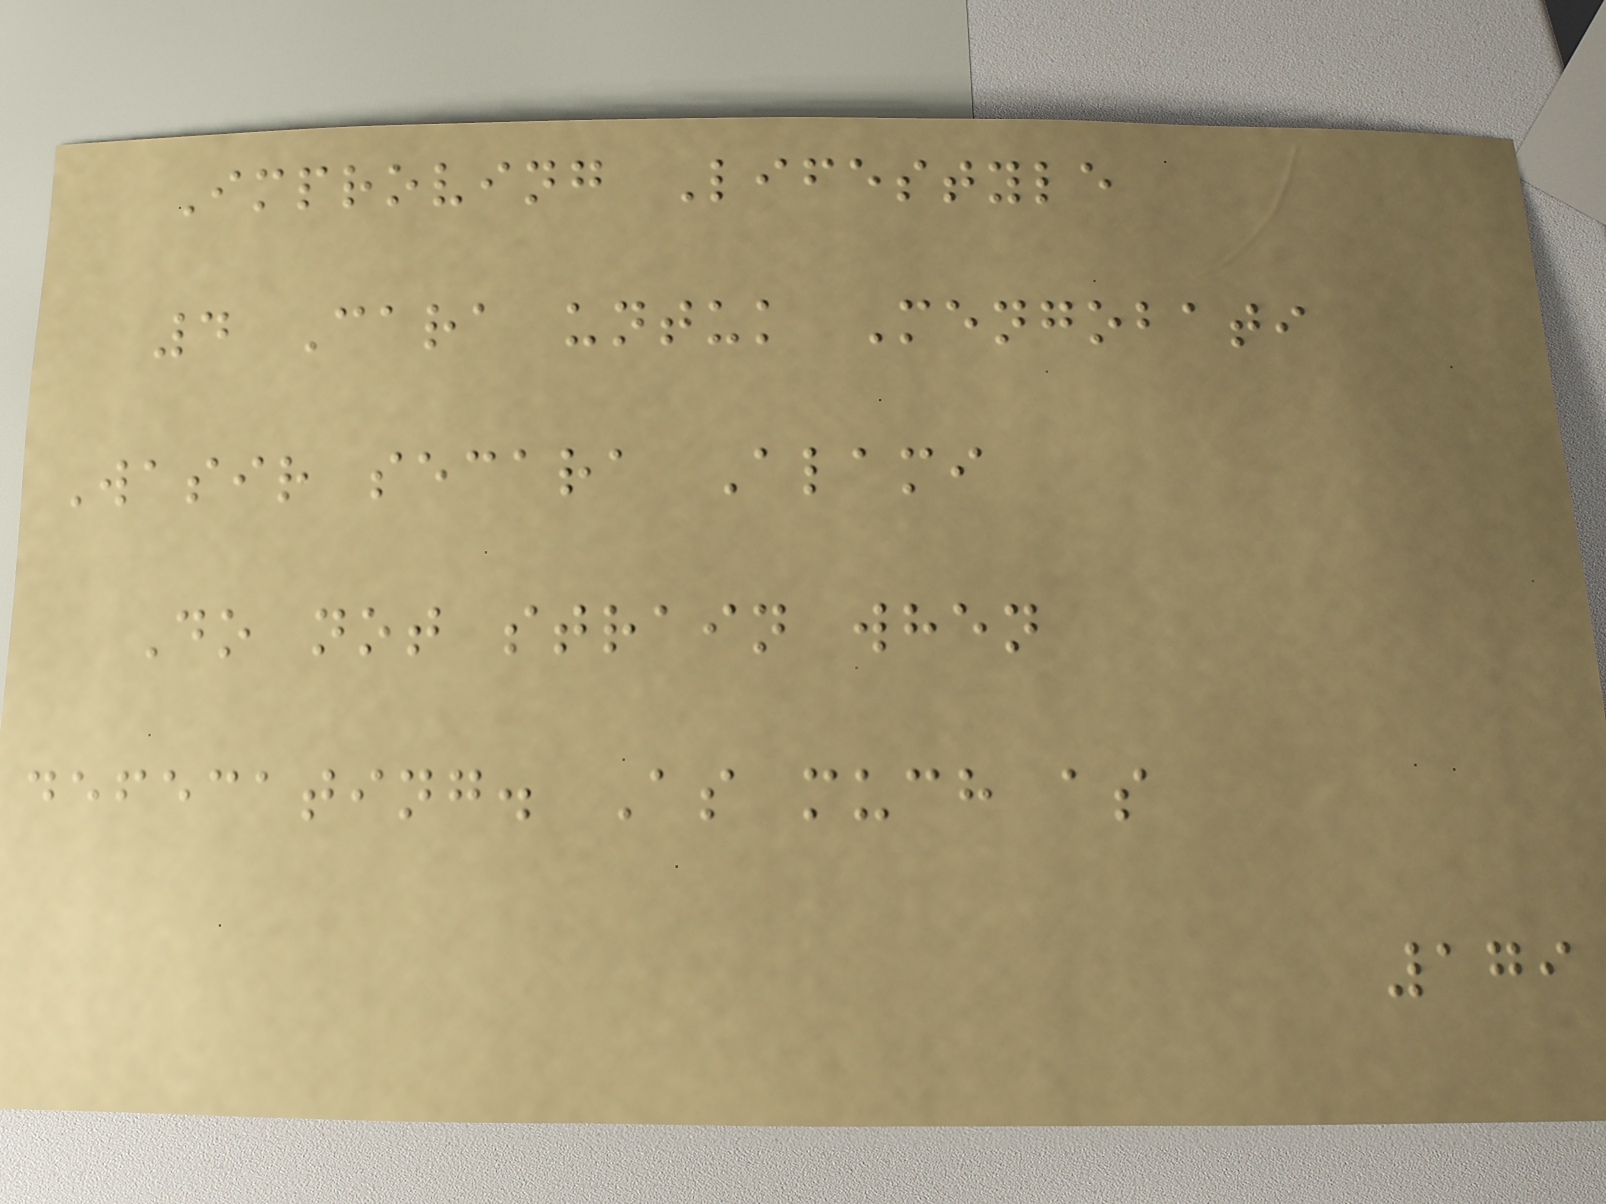Improving Lifestyle
4 Cara untuk Mengobati
Wasir secara Alami
Do not strain when
defecating. As much as
179
